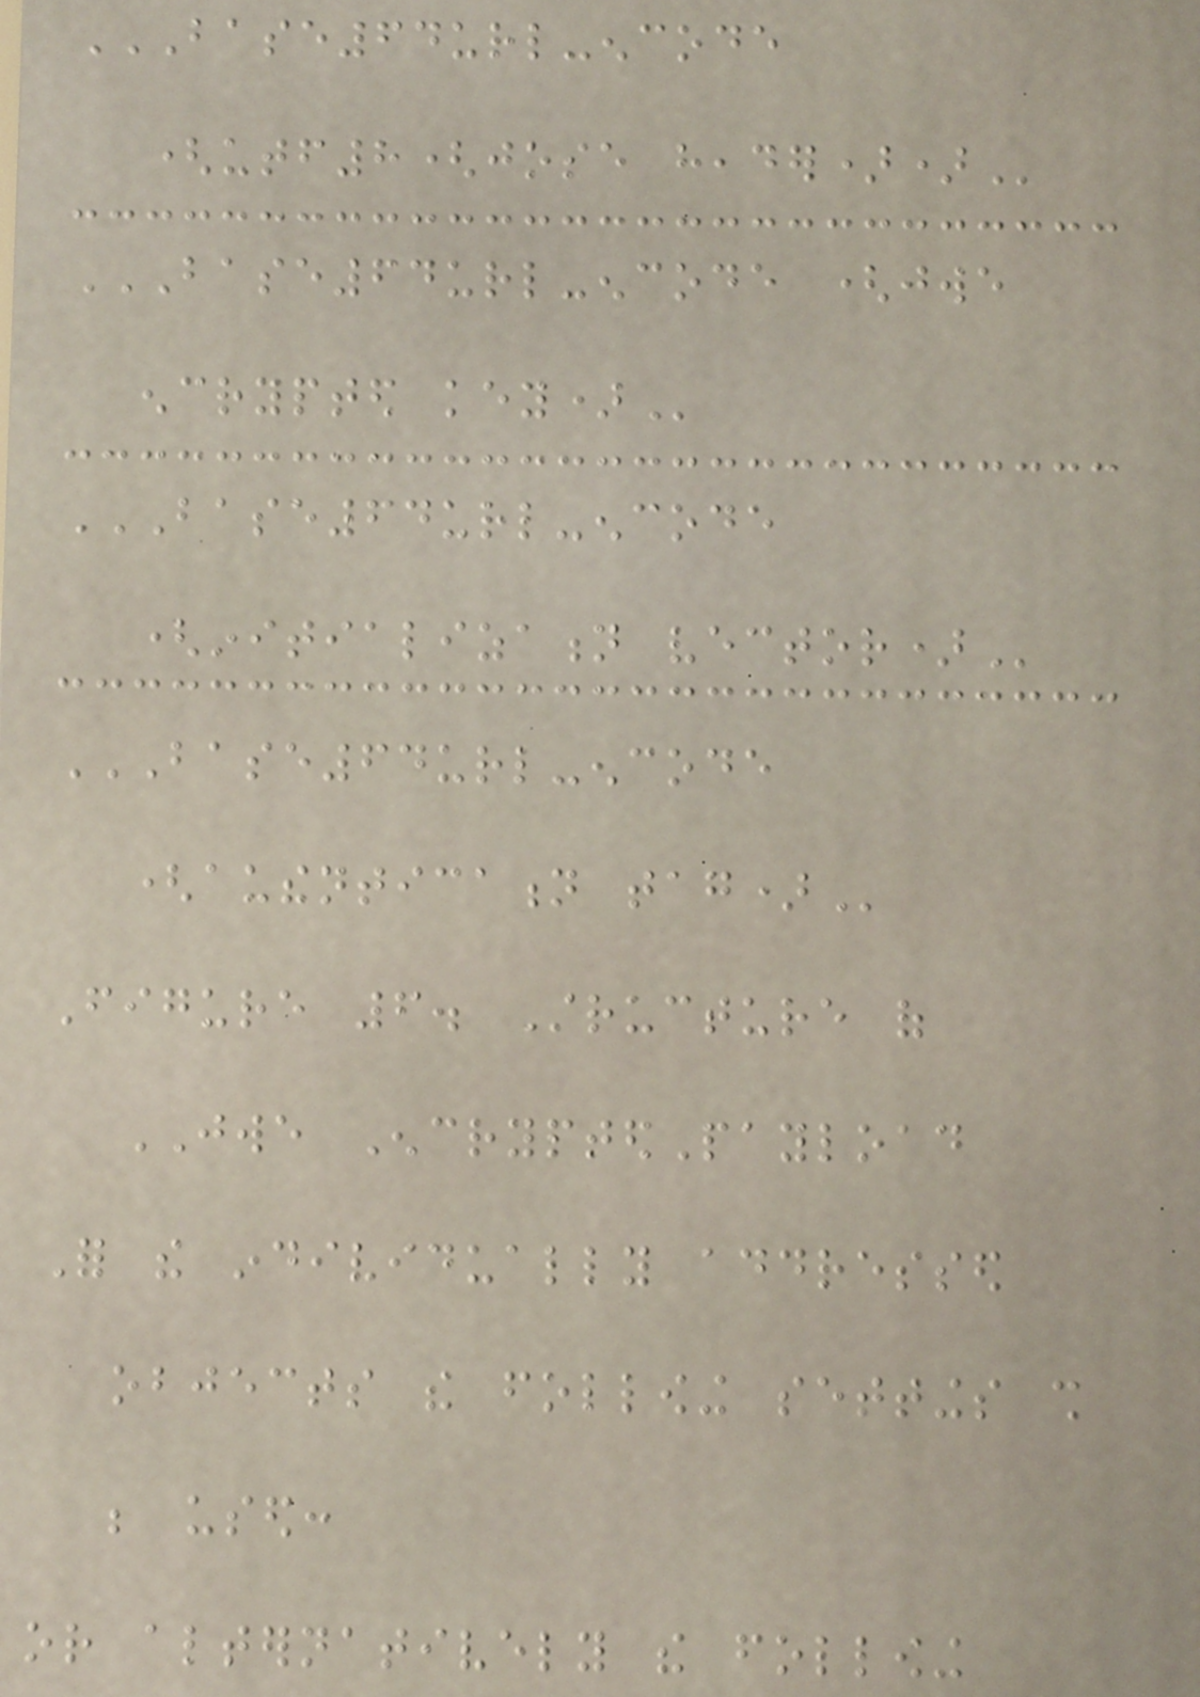BASE64URL-ENCODE
(UTF8(JOSE HEADER))
BASE64URL-ENCODE (JWE
ENCRYPTED KEY)
BASE64URL-ENCODE
(INITIALIZATION VECTOR)
BASE64URL-ENCODE
(AUTHENTICATION TAG)
Figure 6. Structure of
JWE EncryptedPayload
For the individually addressed
objects the following settings shall
be used:
or alternatively the following
